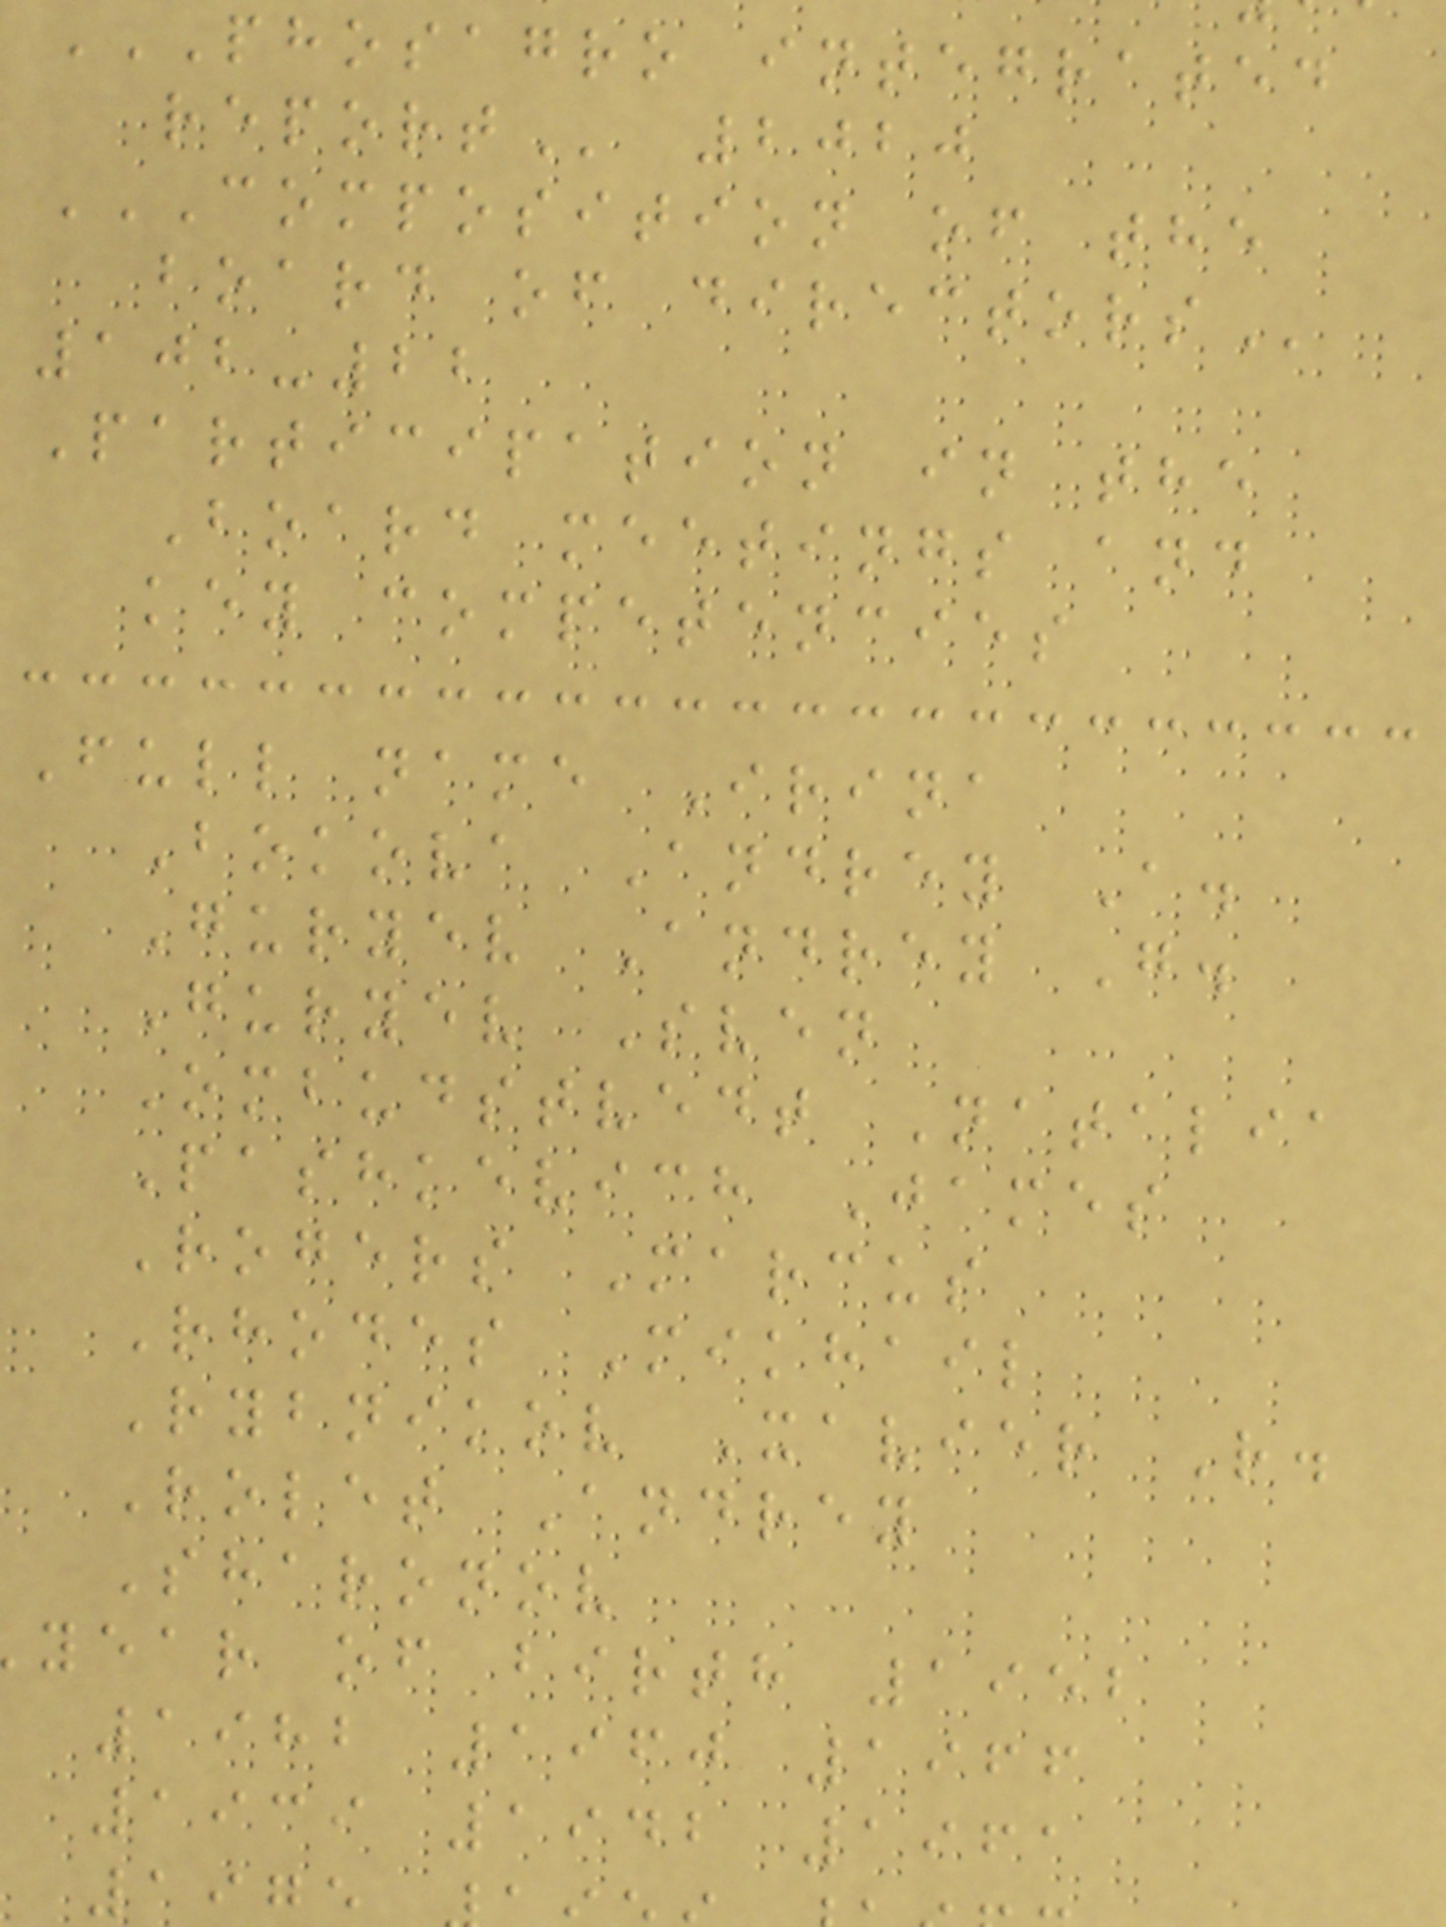PHOSAGRO INTEGRATED
2020
COMPOSITION OF THE
board of
102-22
Participation in the
Board meetings and
key competencies
Full name Irina
Bokova Andrey A.
Guryev Andrey G.
Guryev Sven
Ombudstvedt Natalia
Pashkevich James
Rogers Marcus
Rhodes Mikhail
Rybnikov Xavier R.
Rolet Andrey
Sharonov
year of birth 1952
1982 1960 1966
1939 1942 1961
